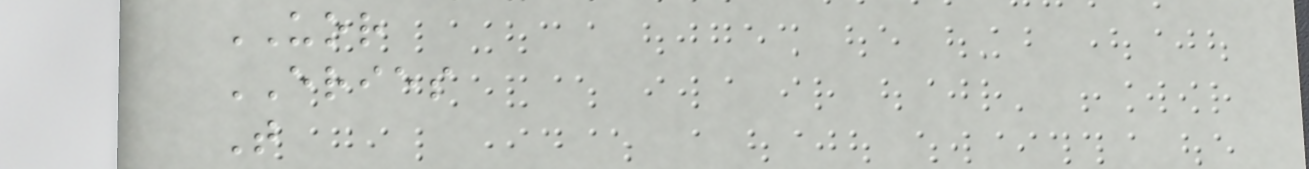UOR
ERIES
T
